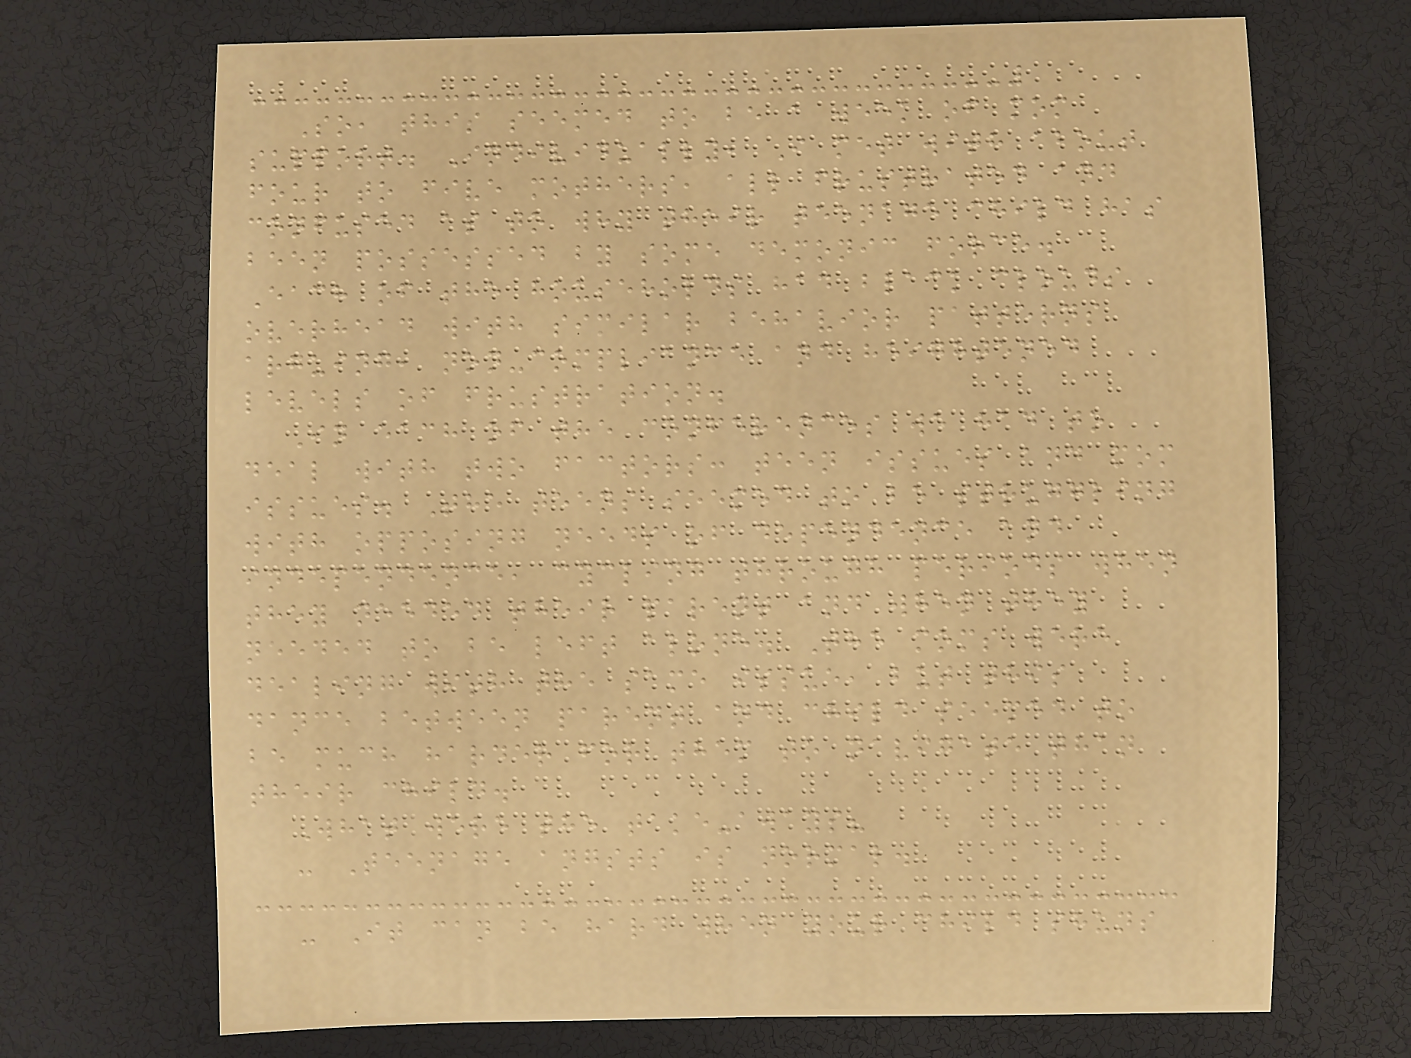So, this seemed to be a week of mom
support. Individually, I met with about
four to five mothers, all frustrated and
confused as to why their teenage child has
been possessed by some demonic force.
Each of the households had black clouds
overhead with similar behavior patterns
arguing, non-compliance and heightened
levels of frustration.
In each of the conferences we had to
deal with two factors: teen issues and mom
issues. The teens seemed to be struggling
with opposing needs of dependence and
independence, cycling through periods when
they needed their parent and when they
needed to be left alone. The moms were
dealing with the same issue, but this
dance between parent and child seemed to
be much harder for them to navigate than
their child.
What were the take-aways?
- Teenage angsts is normal.
- It can be hard when your child shuns
